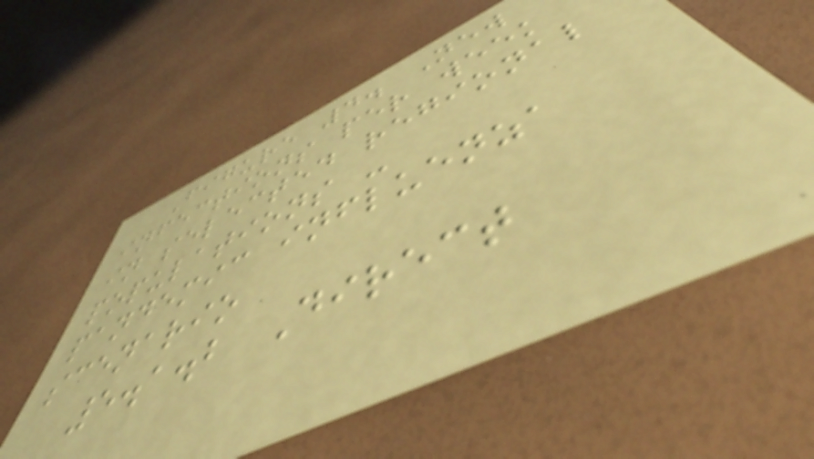Figure 4. New
infections per week
in selected regional
populations -
pandemic influenza
scenario
5.1.2 Direct
